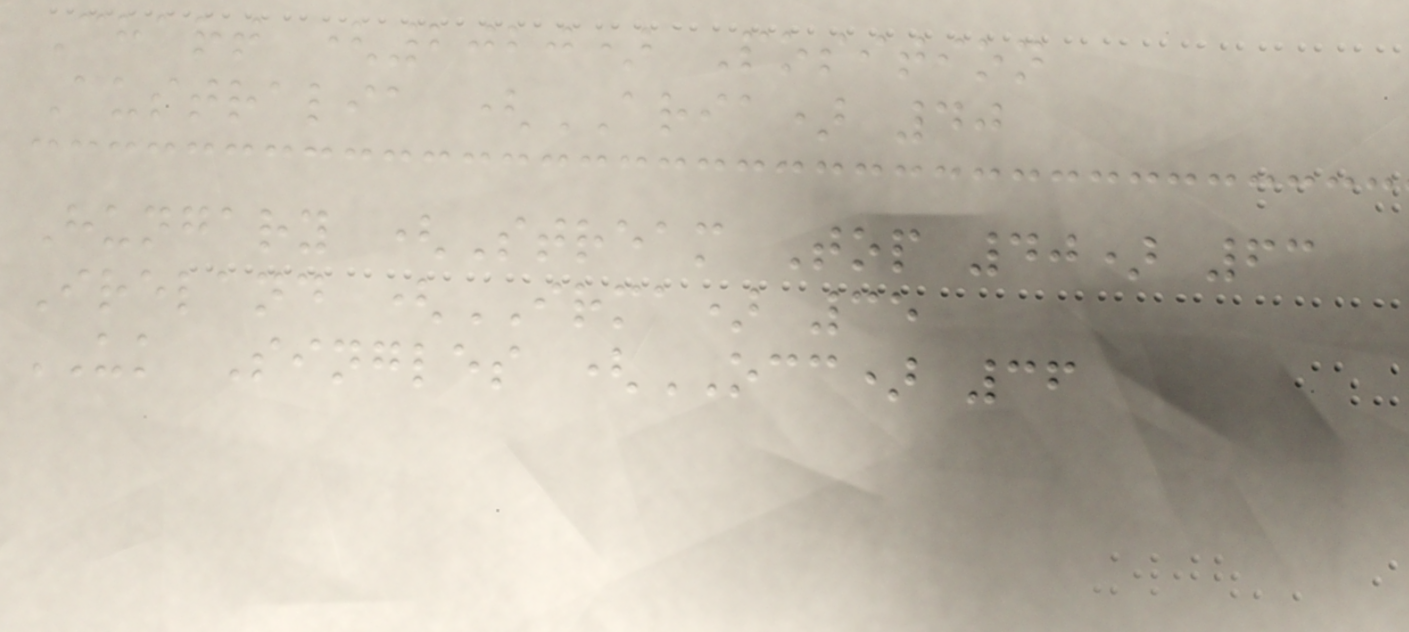Chart (2020) Position
Australia (ARIA) 40
Hungary (Stream Top 40) 63
Ireland (IRMA) 35
UK Singles (OCC) 36
